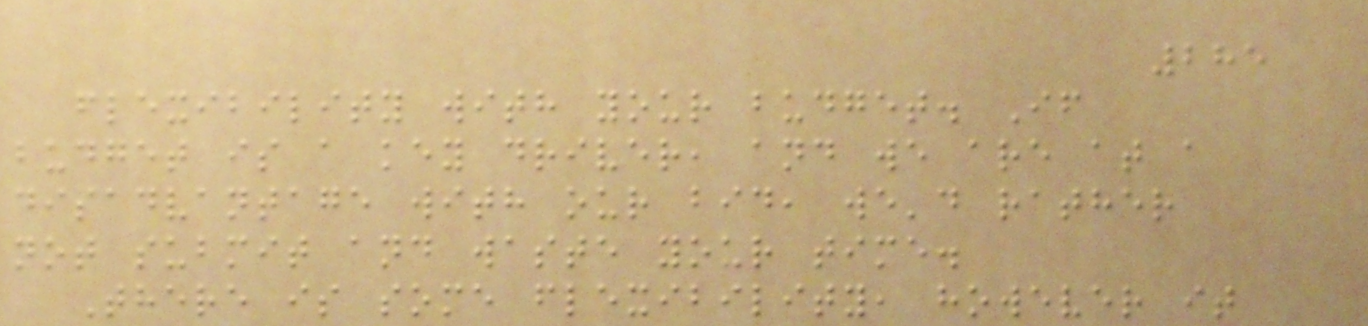285
flexibility with your budget. If
budget is a key driver, and we are at a
disadvantage with our bid, we'd rather
not submit and waste your time.
There is some flexibility, however it
